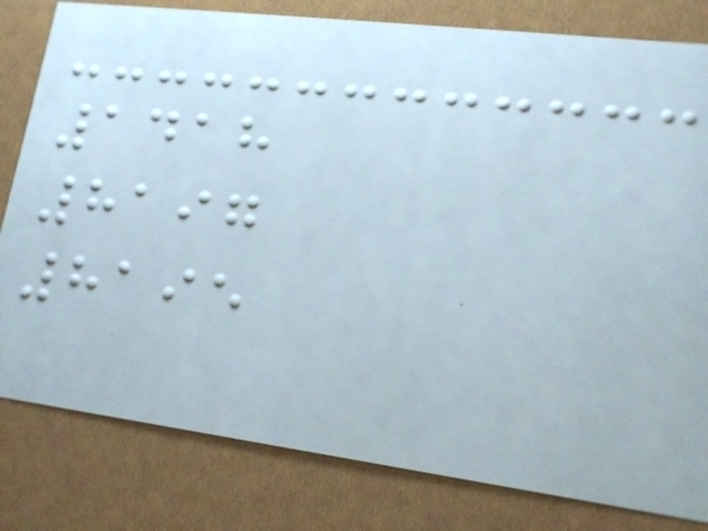1418
8197
8195
